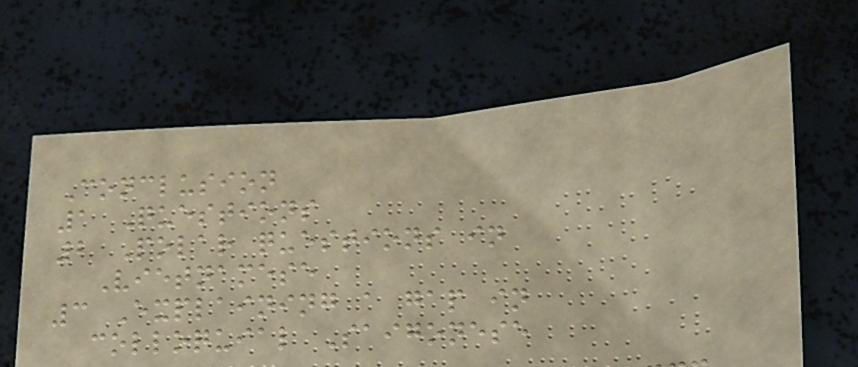Conclusion
1 Questions
2 Polar questions in
Vietnamese
3 Explaining a gap in
colloquial Saigonese
